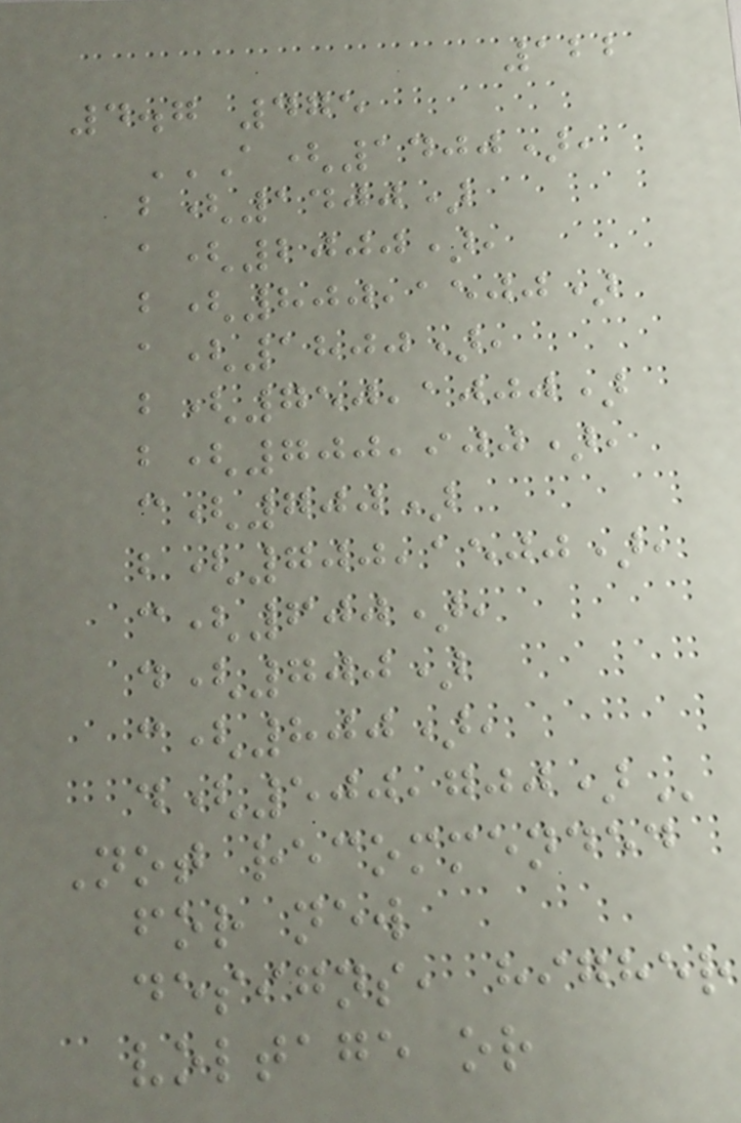122
4.7 475
A(1400),
B(1400)
A(2000),
B(800,1500)
A(1800),
B(750,1000)
B(700,900),
C(700)
B(700,1500),
C(600),
D(700)
C(800),
D(500,700)
Not recommended
for new
designs, higher
voltage or
